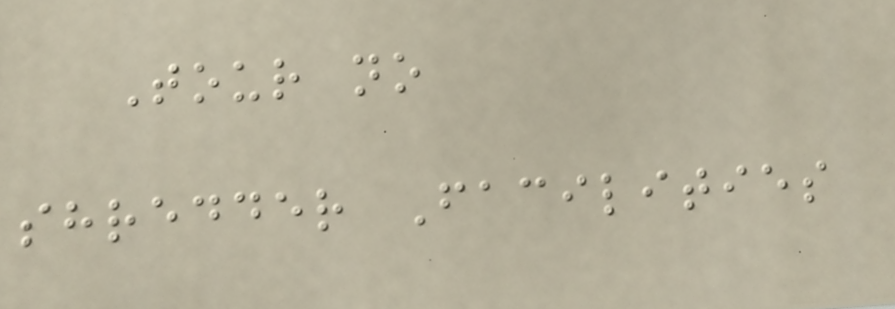Tour no
shredder Facilities
